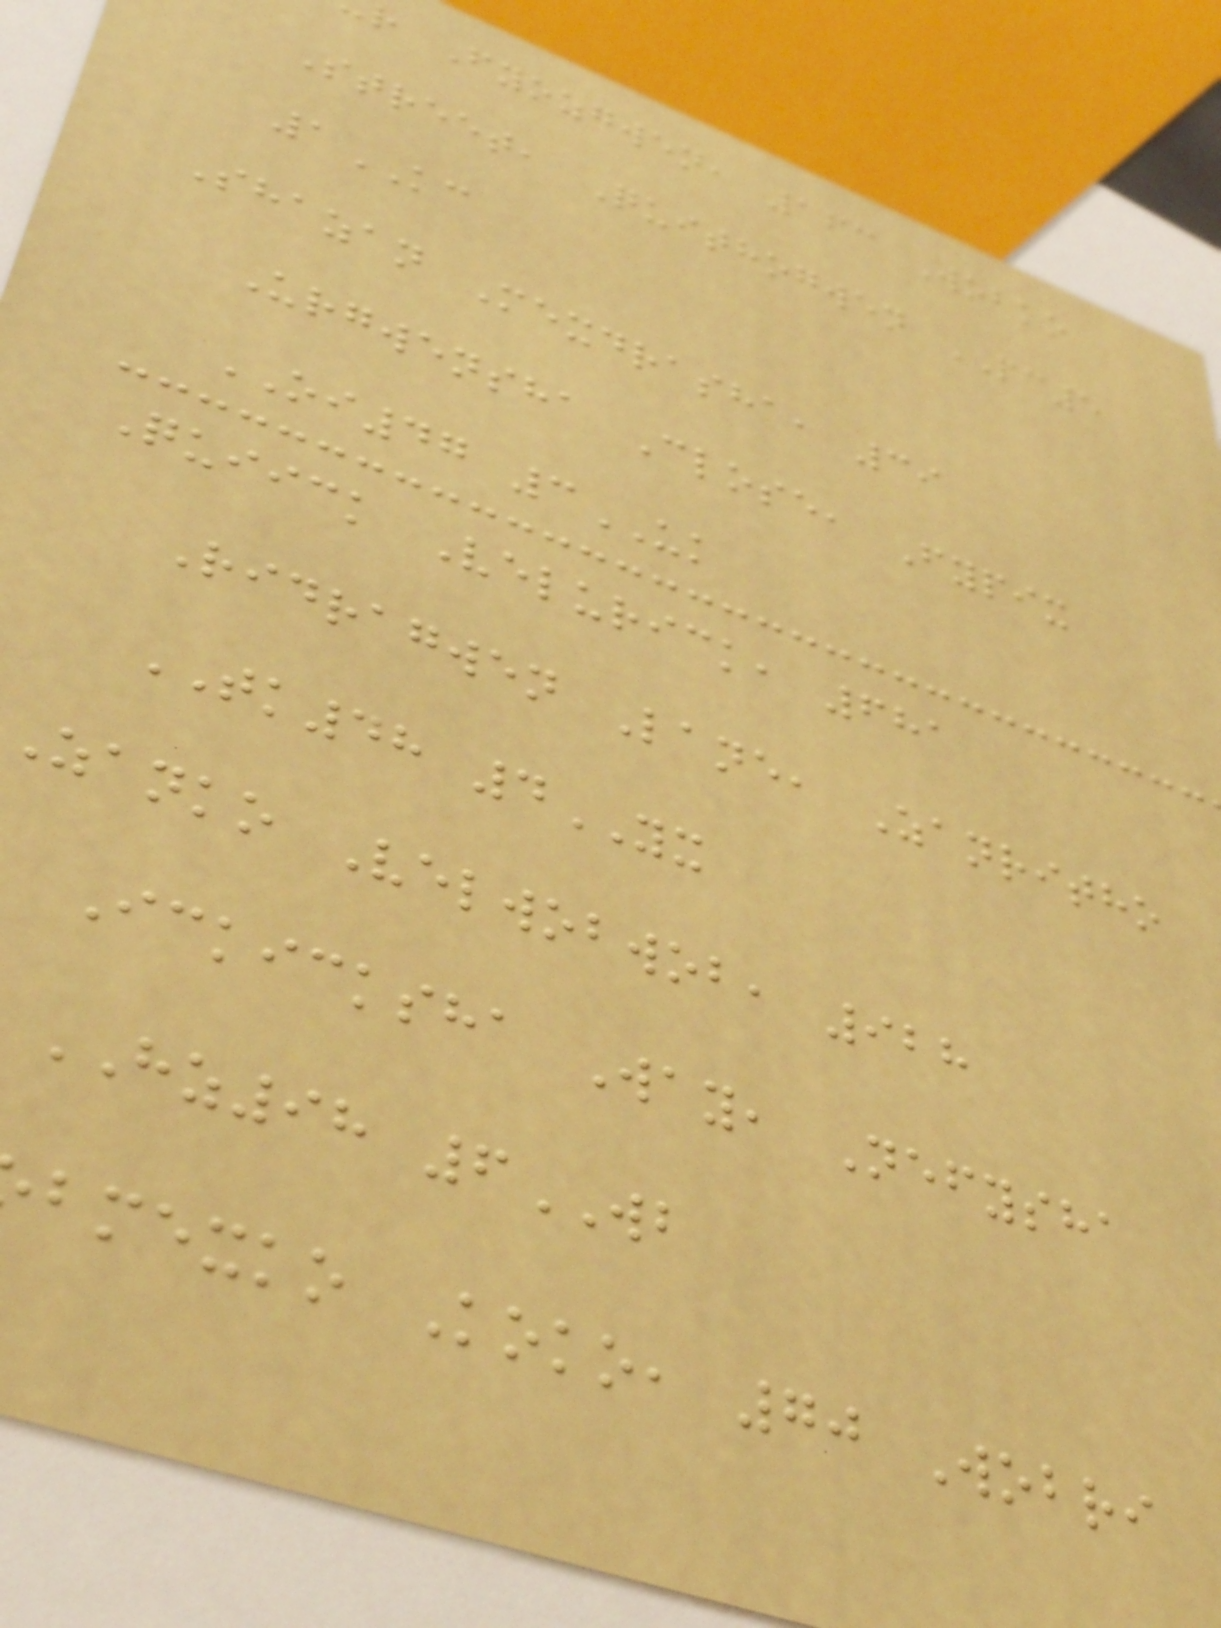r Fyozgwen, 163 Wobko
Street, Quithogwen PC5
1KC
Shazan Mexdrasha, 39
Urgwensha Close, Fypix
OI47 3UK
Quiick Velurick, 681
Ridragwen Lane, Zanritho
TK48 4YX
Zanko Velwobwob, 928
Ickicksha Way, Nefysha
HZ98 6WB
bmexko Koko, 70 Wobri
